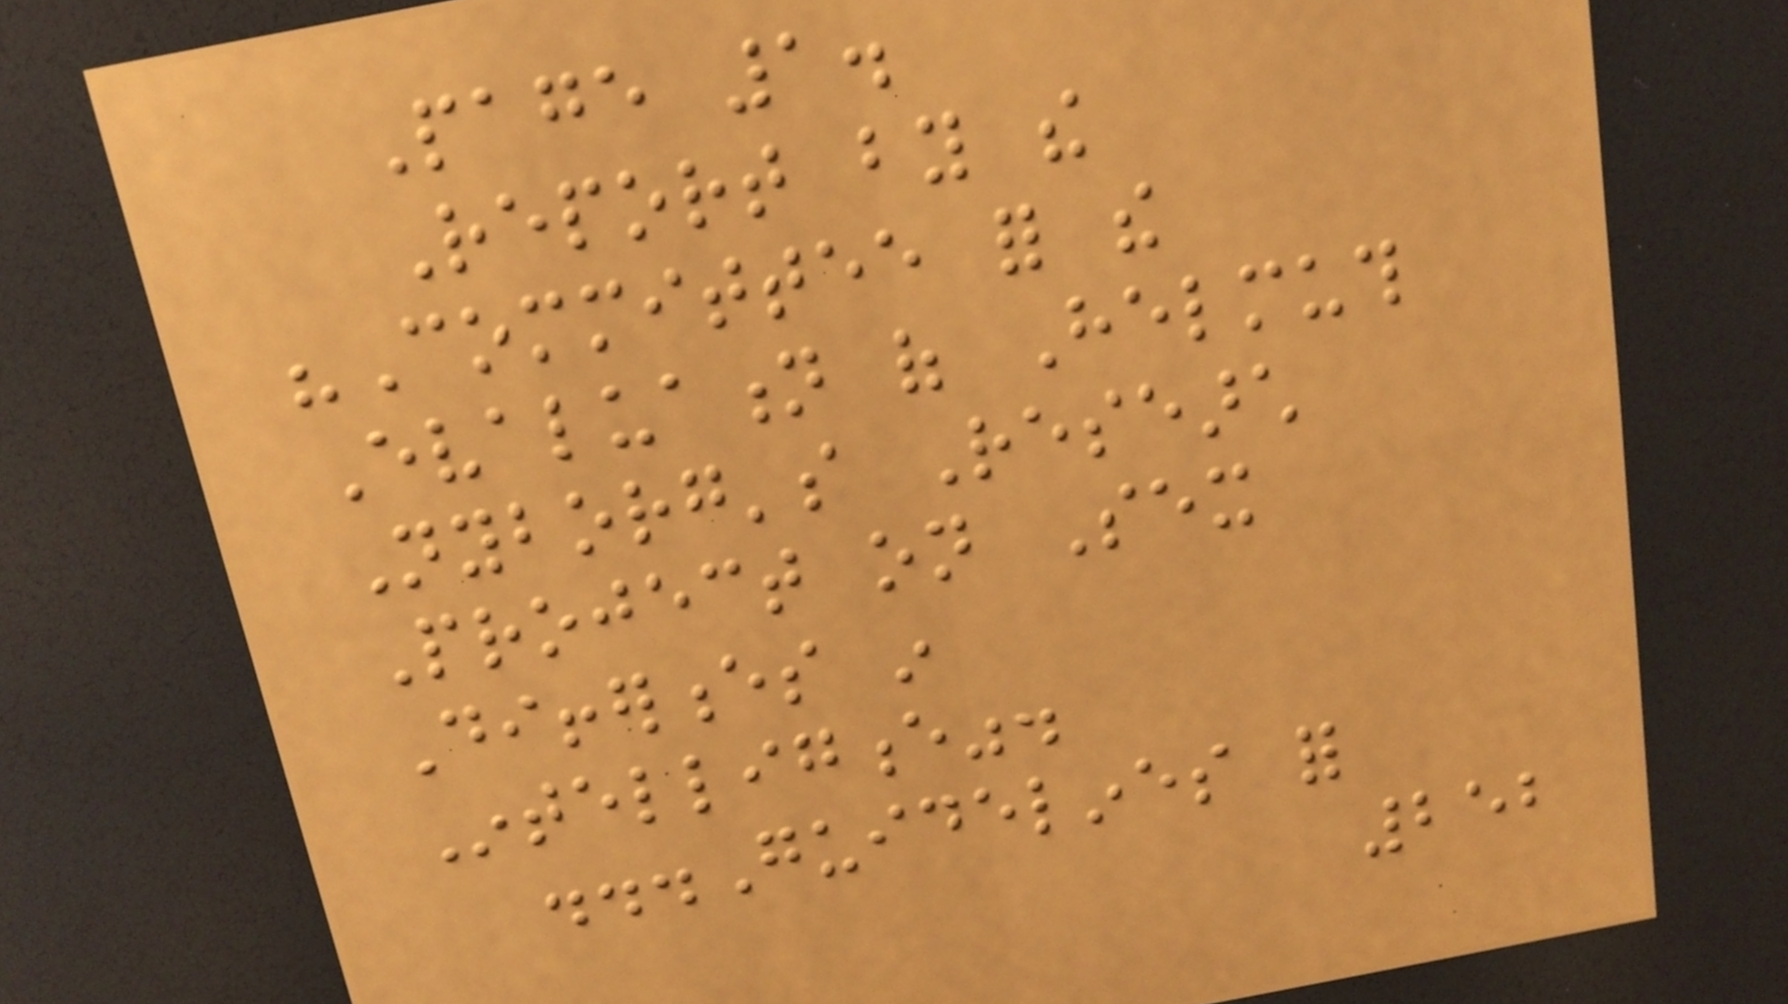Page 1.
Report by the
"Committee for the
Evaluation of Helmuth
Nyborg's Research
Project on Sex
Differences in
Intelligence".
...Guidelines for
252
